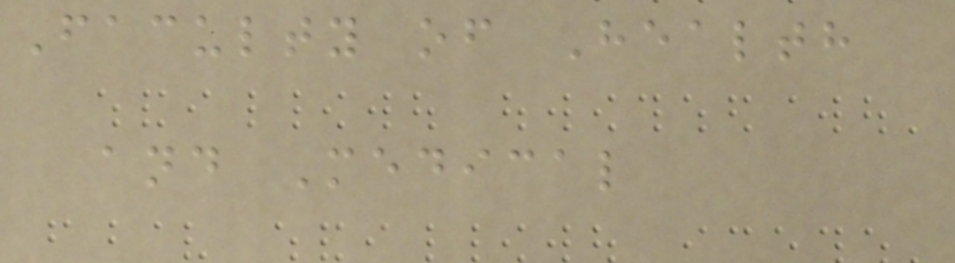Faculty of Health
and Medical
